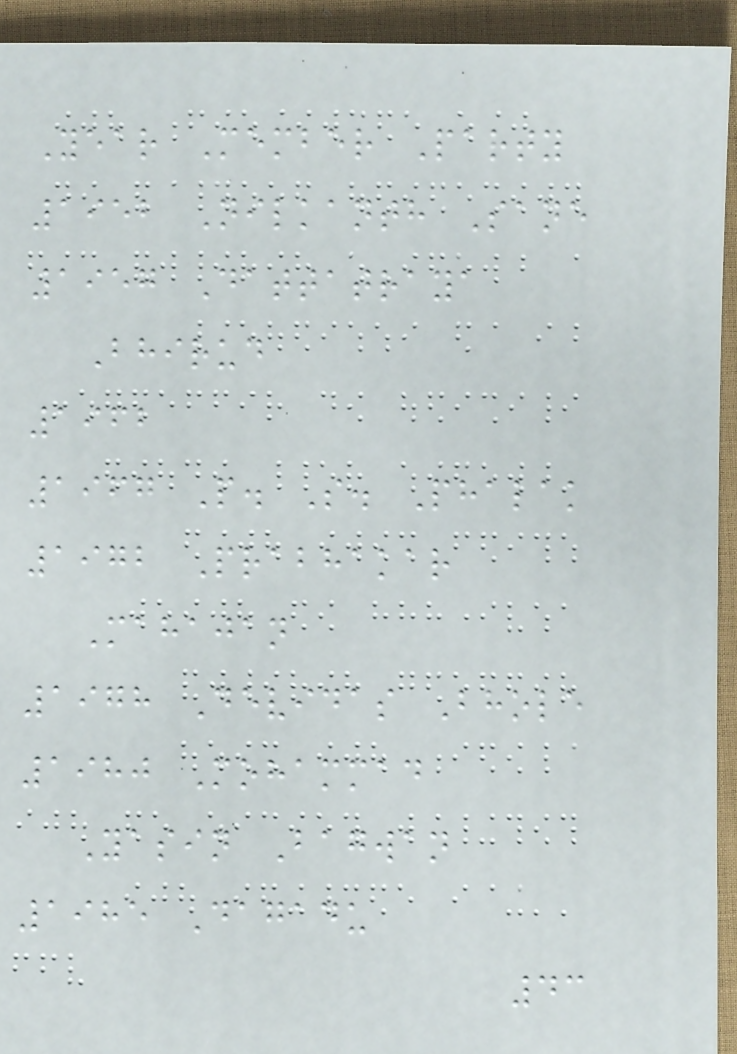Year Member Party
1952 Nilkanth Sane
1957 Dattatraya
Bhirud
1962
1967 P. S. Phalak
1972 Prabhakar
Mahajan
1978 Devidas Bhole
1980 Mohammad
Yasin Bagwan
1985 Dagadu
43
